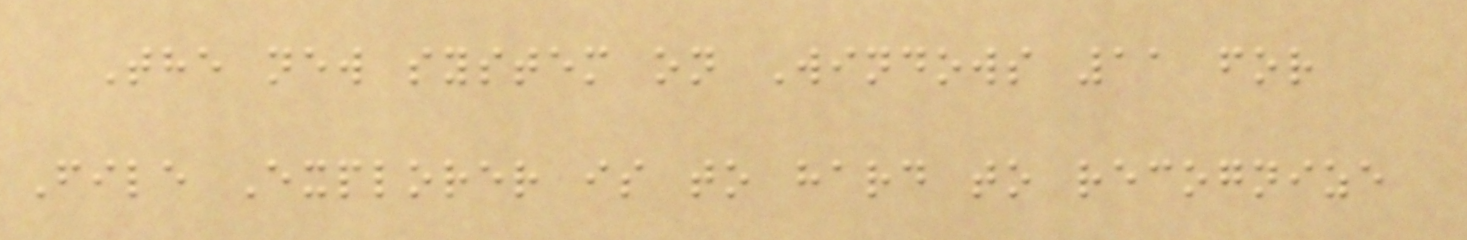The new system on Windows 11 for
File Explorer is to hard to recognize
